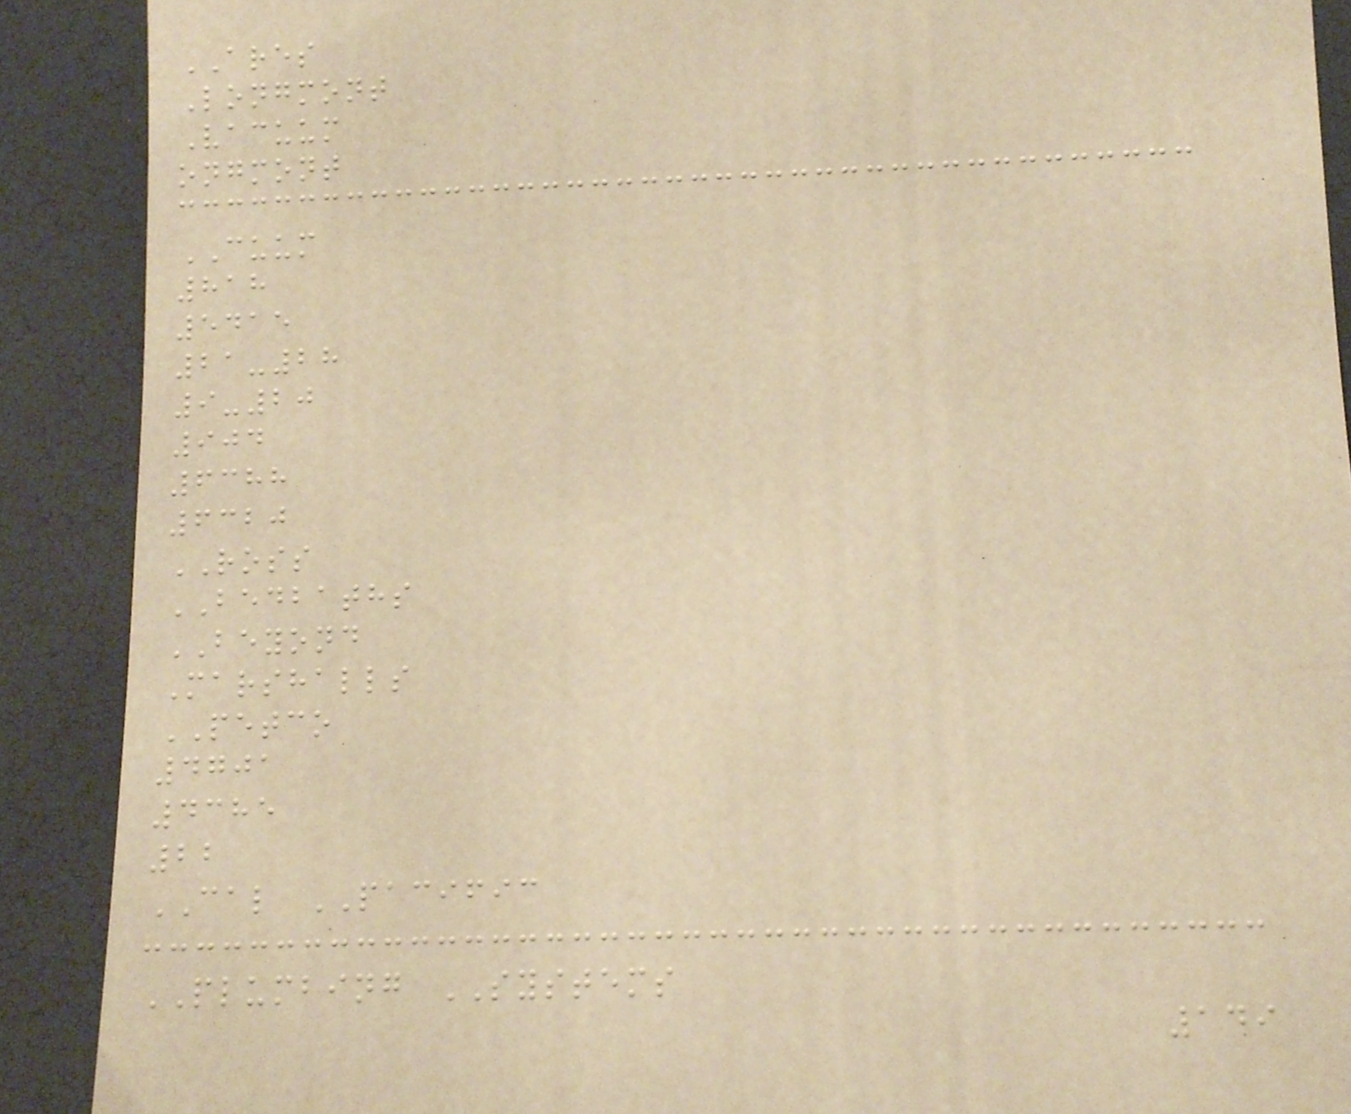ARES
Longmont
Vacuum
ongmont
CUUM
818
5415
21-28
9-20
904
6388
6320
ROSS
BEDBATHS
BEYOND
Marshalls
PETCO
4701
4385
22
CAL PACIFIC
PLUMBING SYSTEMS
149
